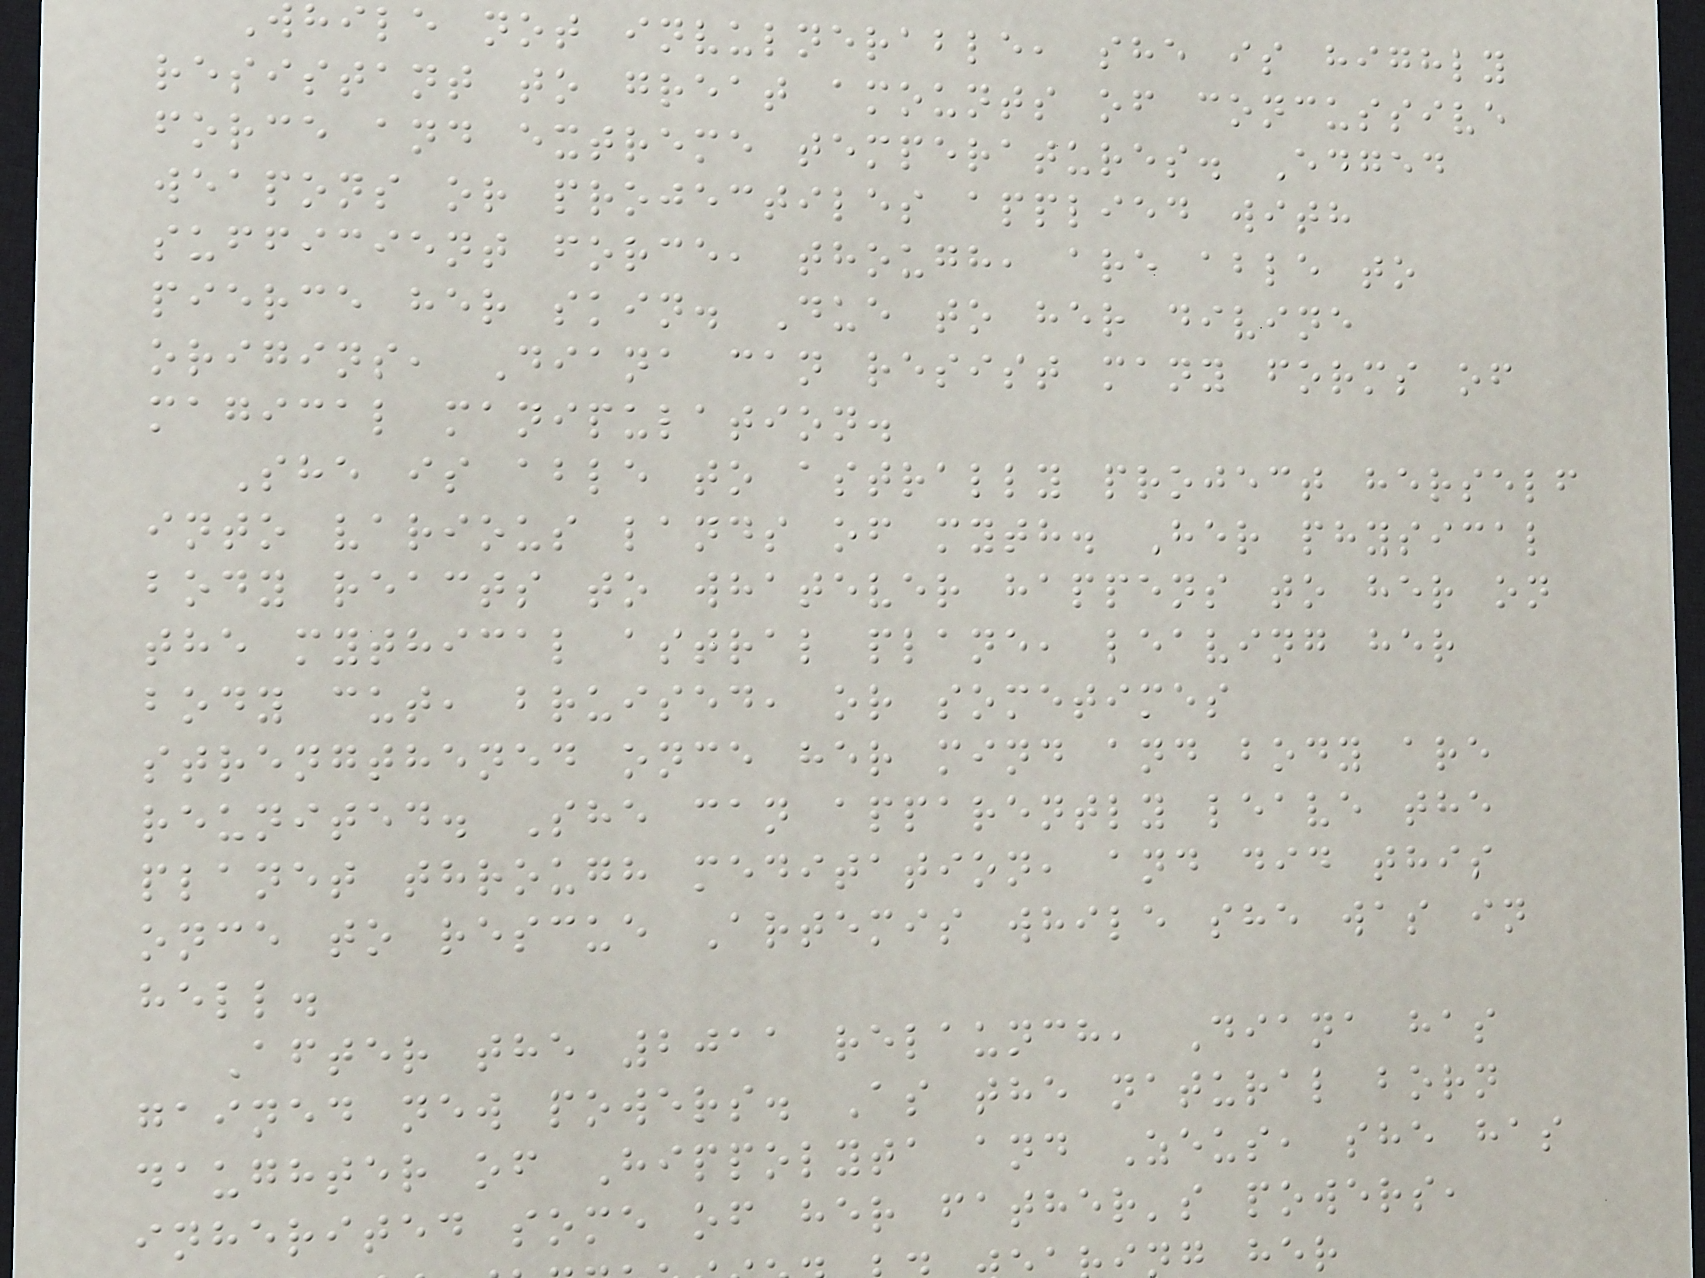while not invulnerable, she is highly
resistant to great amounts of concussive
force and extreme temperatures. Edged
weapons or projectiles applied with
sufficient force, though, are able to
pierce her skin. Due to her divine
origins, Diana can resist many forms of
magical manipulation.
She is able to astrally project herself
into various lands of myth. Her physical
body reacts to whatever happens to her on
the mythical astral plane, leaving her
body cut, bruised, or sometimes
strengthened once her mind and body are
reunited. She can apparently leave the
planet through meditation, and did this
once to rescue Artemis while she was in
hell.
After the 2011 relaunch, Diana has
gained new powers. As the natural born
daughter of Hippolyta and Zeus, she has
inherited some of her father's powers,
